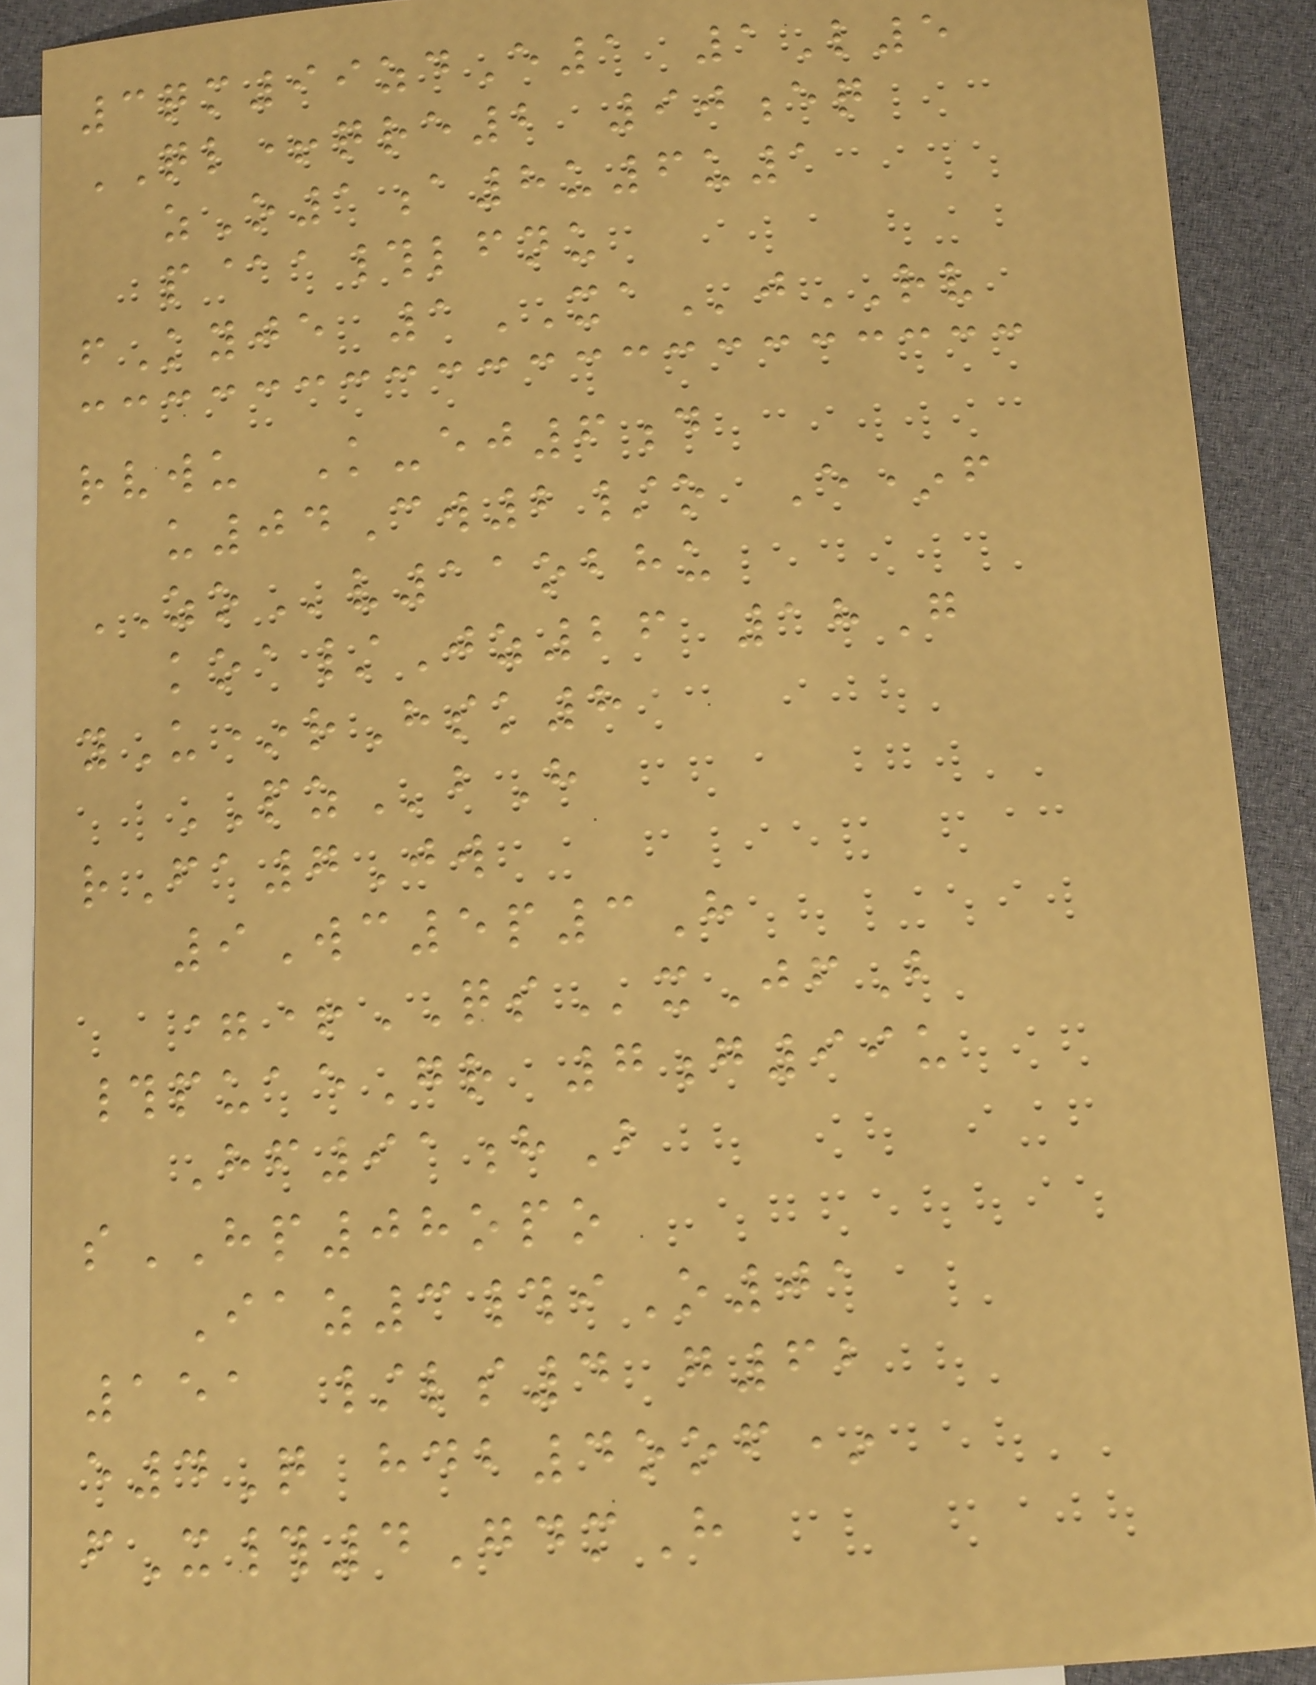3qm99zdE1 1L5
QL+qre2 90eq
zO1a8u6u1
p@a#lfnu
fKyje 1XAjRV
rvwu K-ej6d
u04Cw2/o E*f
ZOv11obhu
koa/Jz26 18G
yU*rHsk8
PZbH
rFa7Jw
9Wc5p3H
=+QSxJfB
#puaeGr 7g99u
Hf91hB
sHP08opo
Iaz3#iO01
151 /ls4 g62
e4Q hdb4oof*
fX#4GdmH
